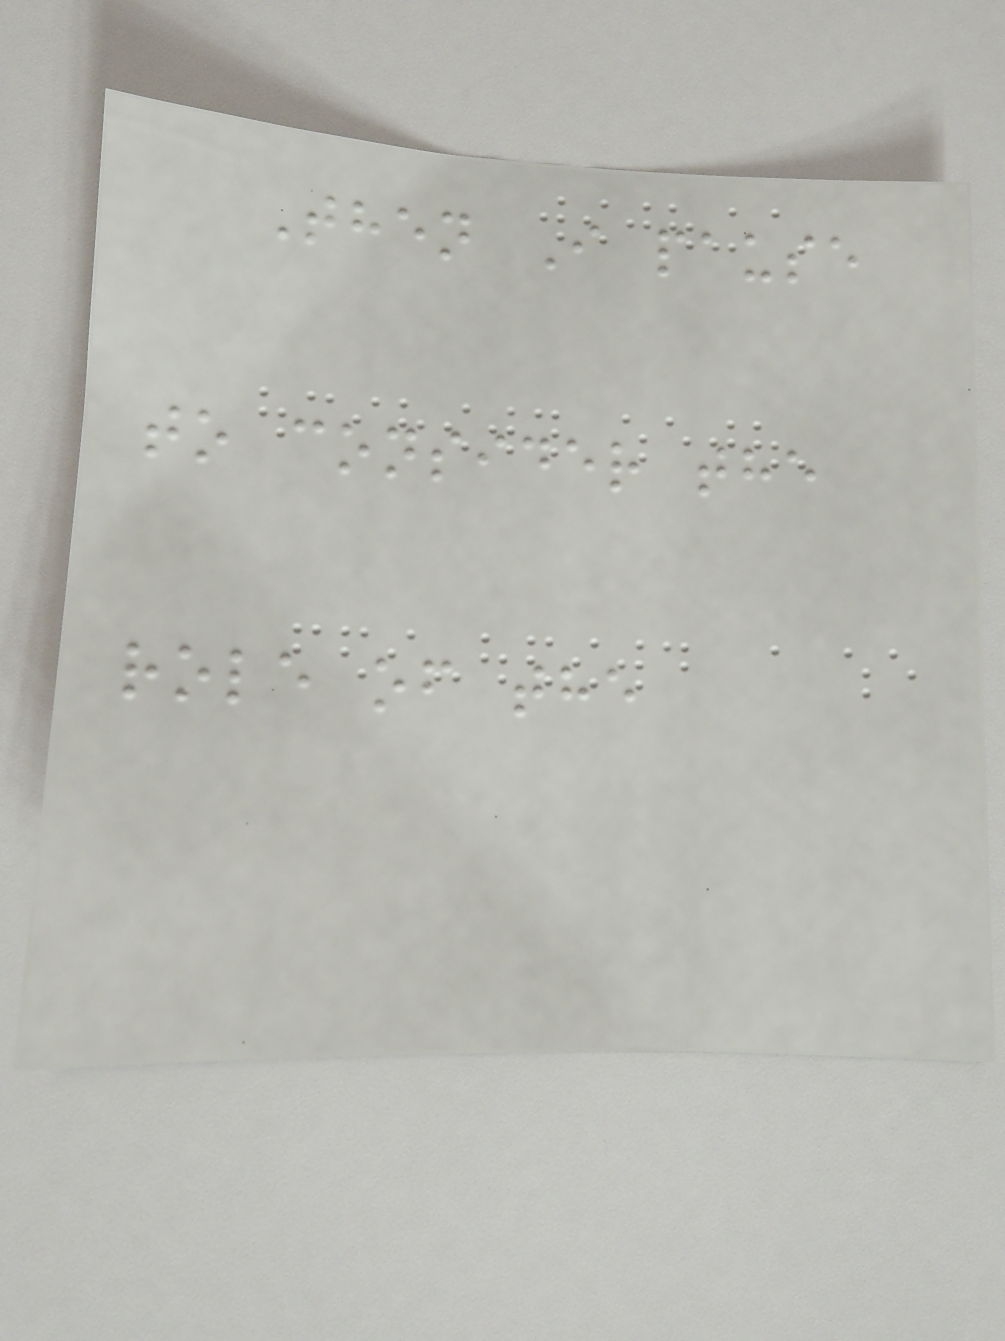Then I pause
to consider the
role of the
